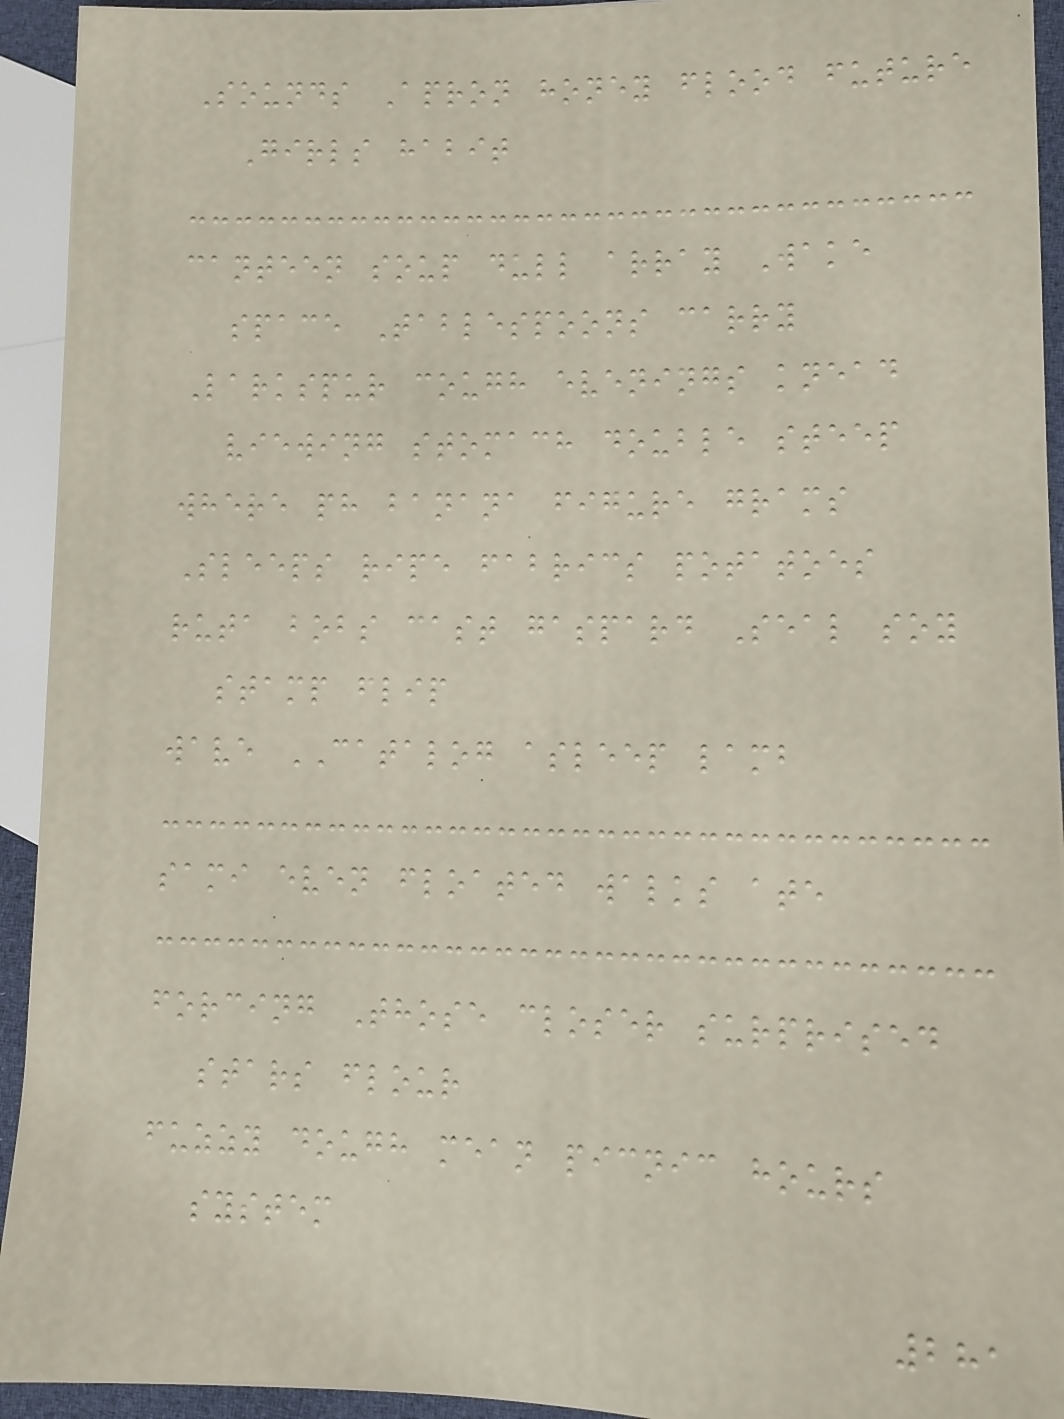Sounds Apron honey flood future
Girls habit
canteen soup dull array Wake
space Tablespoons carry
Larkspur cough evenings knead
viewing stomach double steep
where ph banana figure grams
Sleeps ripe fabrics potatoes
ruta bobs cast gaspard Seal soy
stamp flip
wave CATALOG asleep lamb
sami even floated walks ate
forcing Those closer surprised
stars flour
fuzzy dough mean picnic hours
system
281
